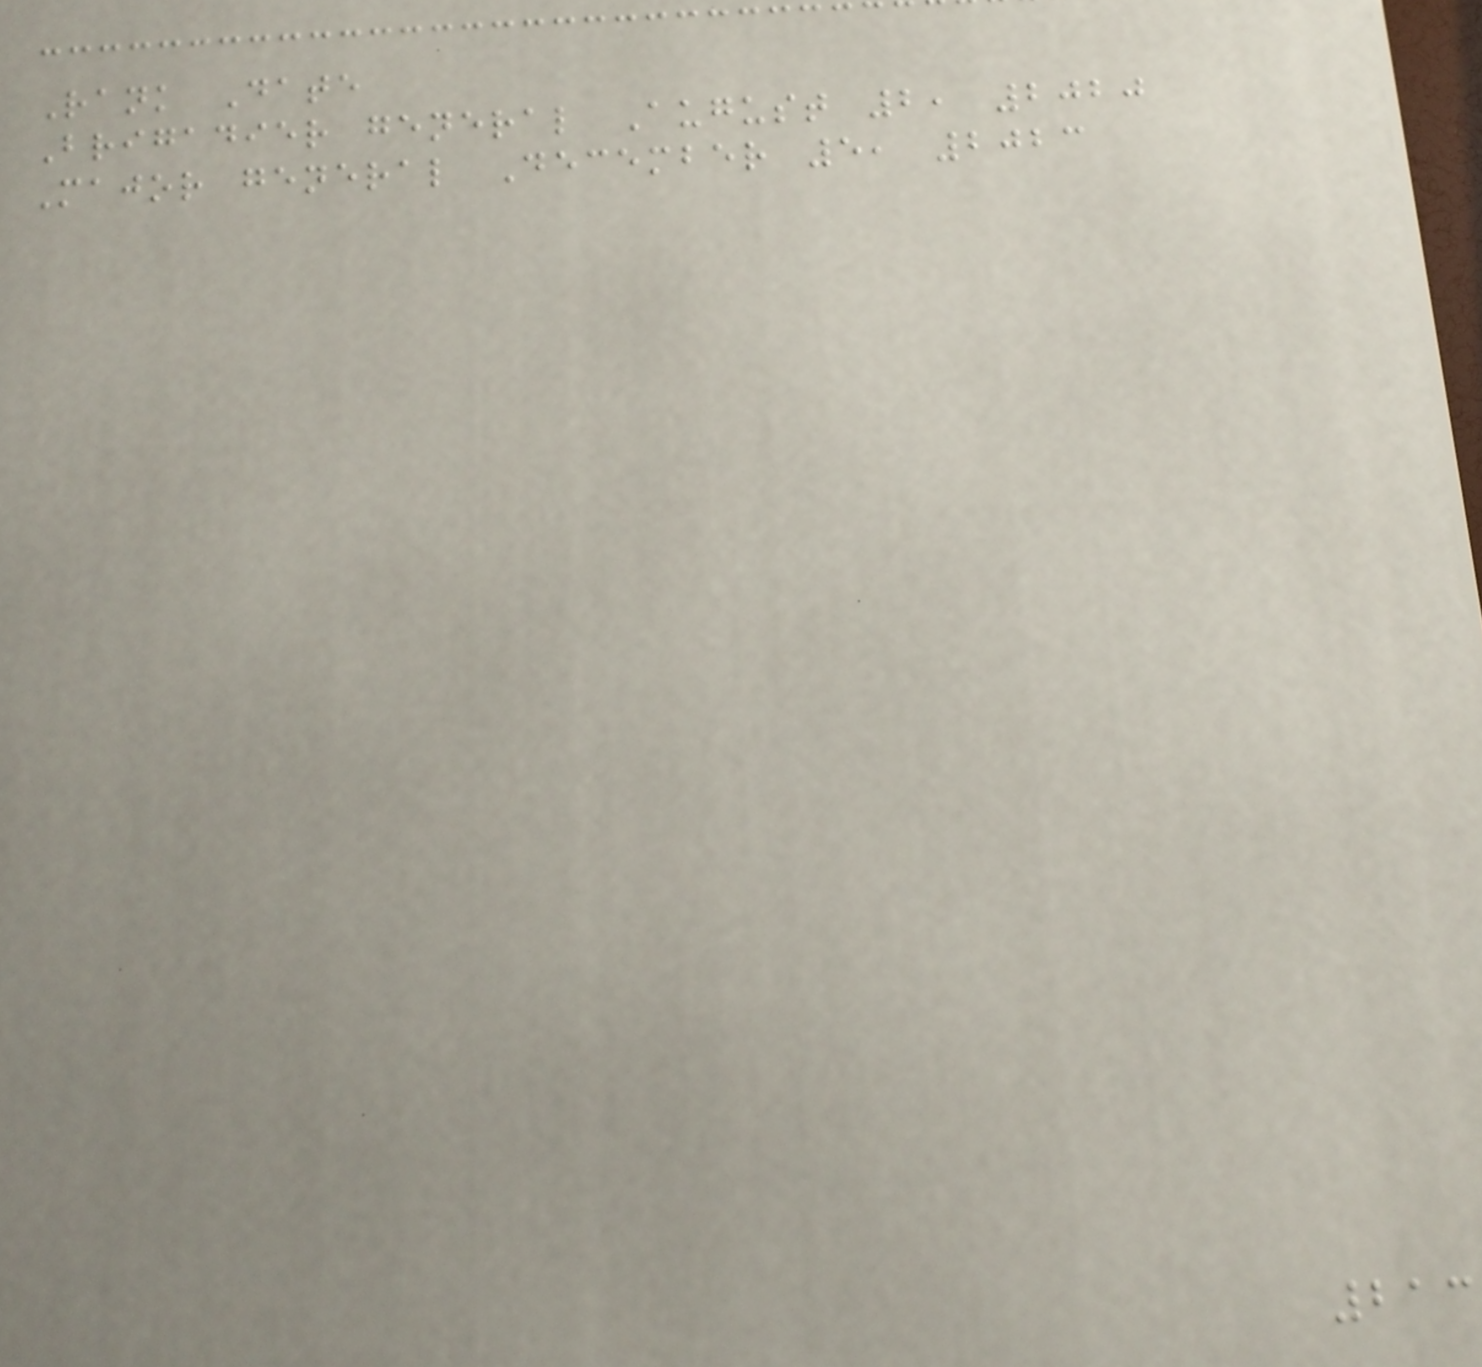Rank Date
Brigadier general August 2, 2020
Major general December 5, 2023
213
